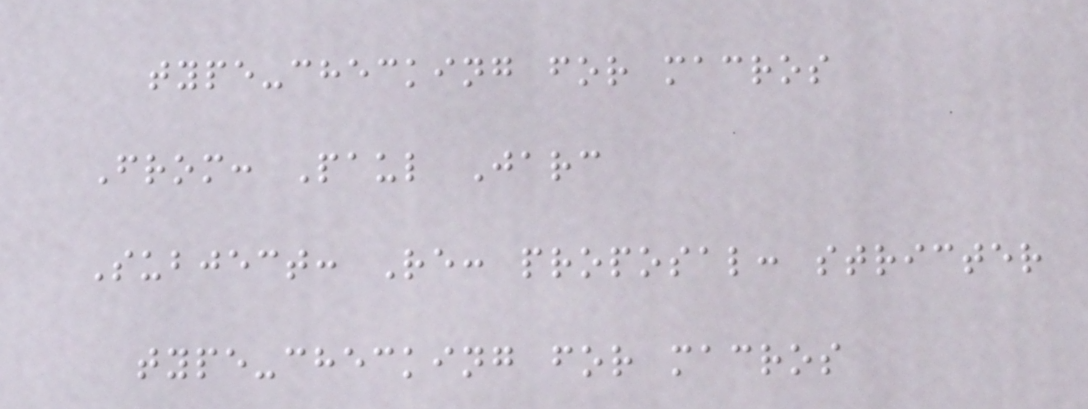type-checking for macros
From: Paul Jarc
Subject: Re: proposal: stricter
type-checking for macros
